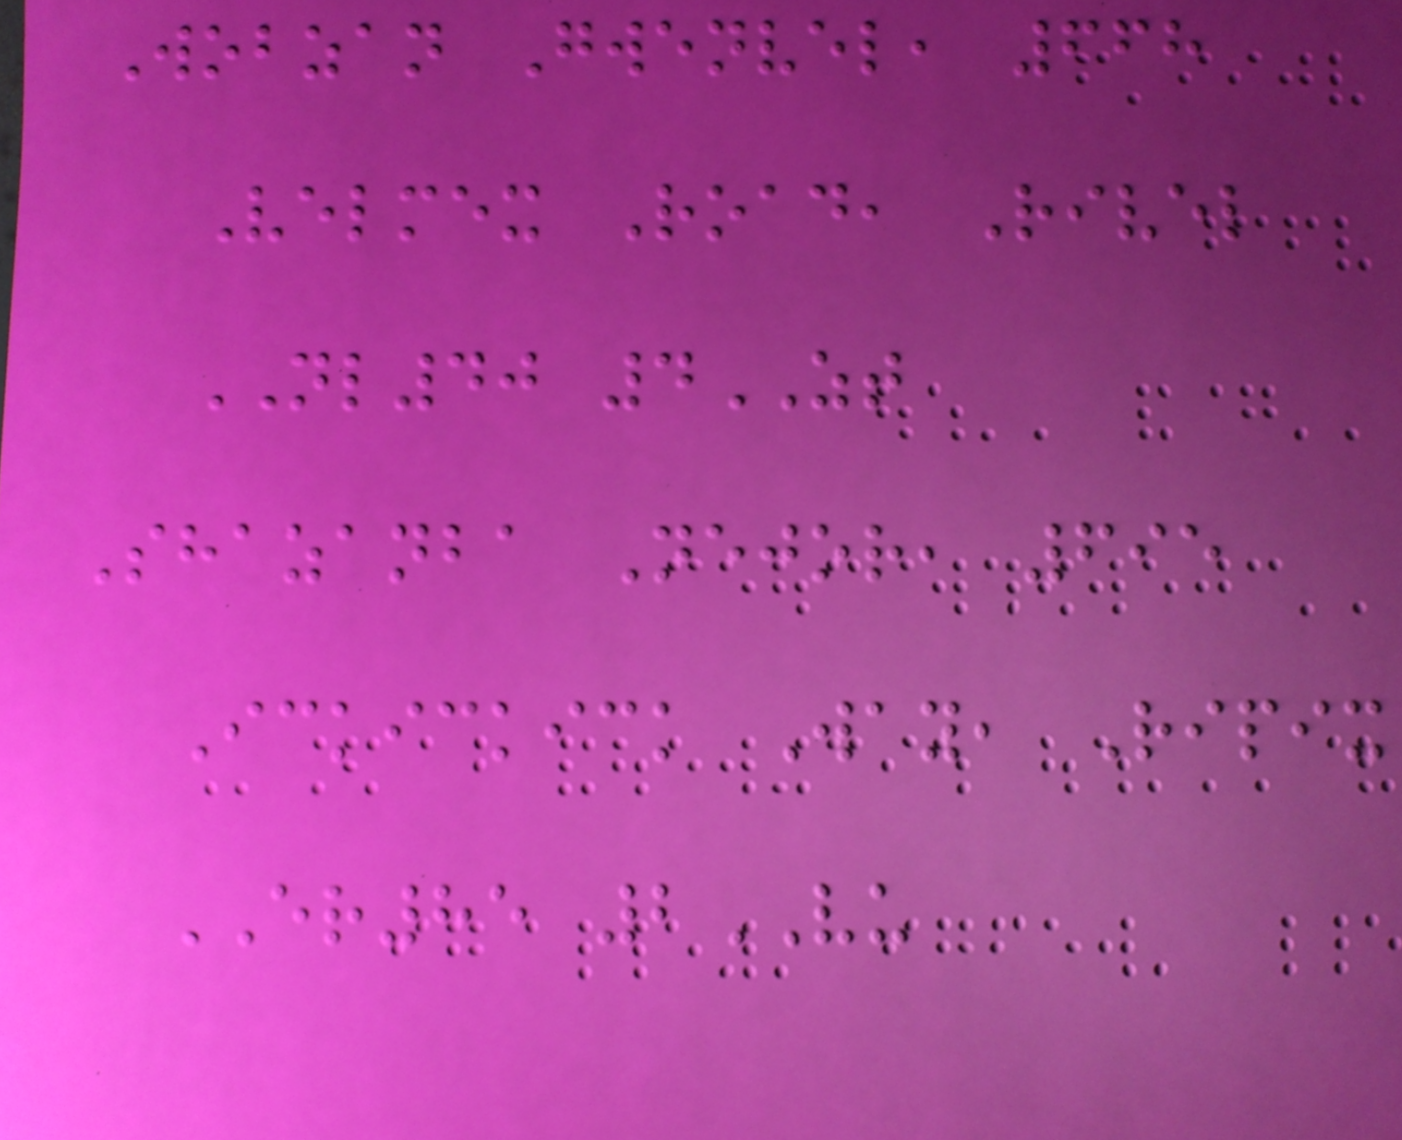Wobzan Gwenvel, 668
Velmex Road, Rivel
NL40 4ZT
Shazanba Nejor, 695
Ickickick Way, Ripix
ER85 2VU
